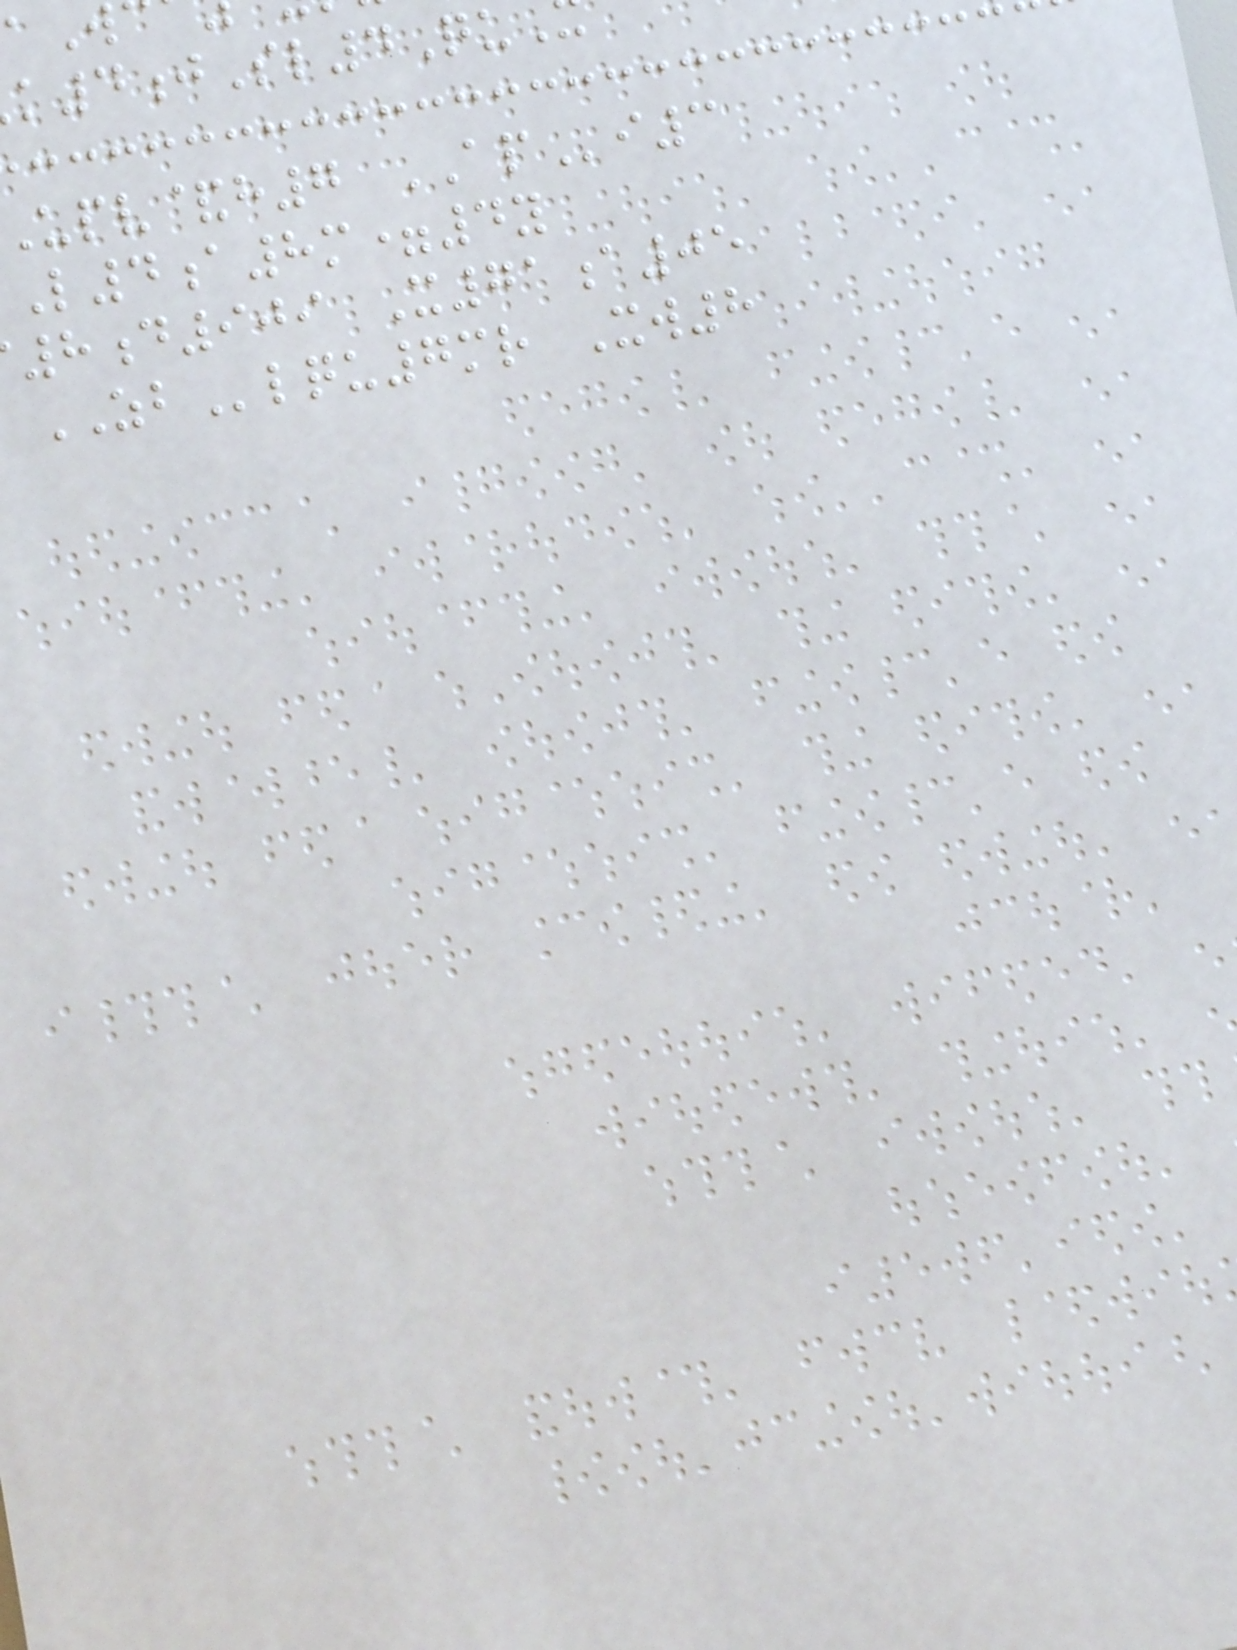upv&h7 APi3
L4a8m=4y
8d909 X71a05
ZBlqu7mr Xw8
